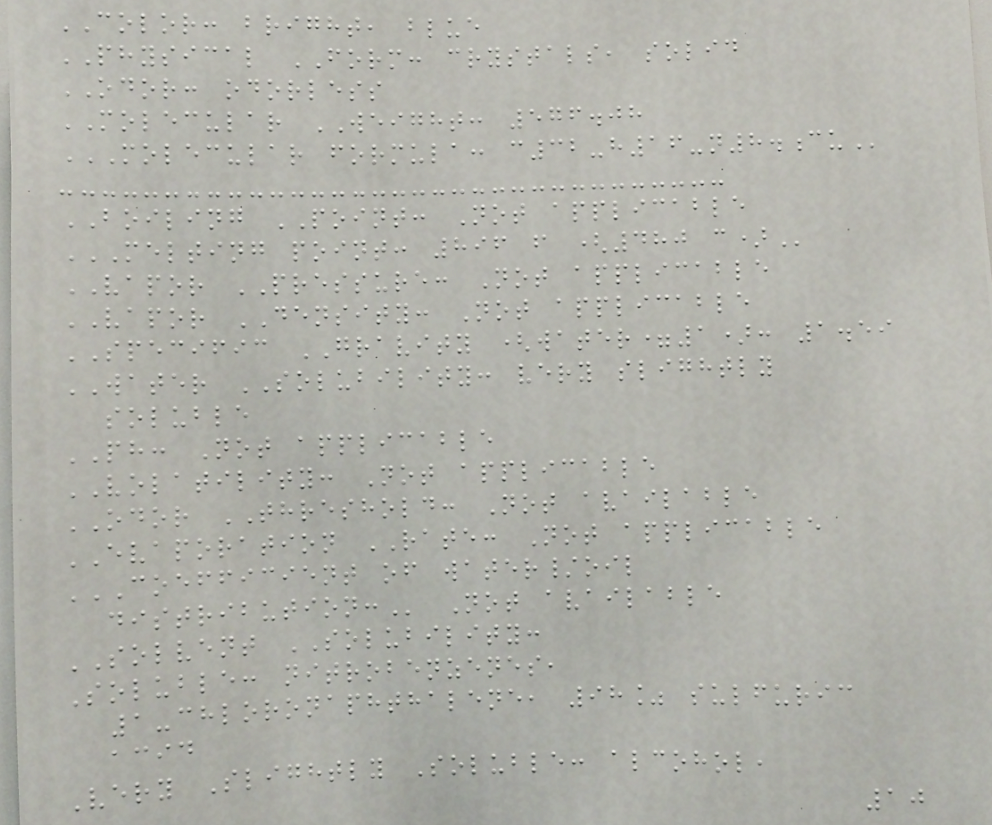COLOR: bright, blue
PHYSICAL FORM: crystals, solid
ODOR: odorless
MOLECULAR WEIGHT: 576.08
MOLECULAR FORMULA: C32-H16-N8.CU
BOILING POINT: Not applicable
MELTING POINT: 896 F (480 C)
VAPOR PRESSURE: Not applicable
VAPOR DENSITY: Not applicable
SPECIFIC GRAVITY (water=1): 1.59
WATER SOLUBILITY: very slightly
soluble
PH: Not applicable
VOLATILITY: Not applicable
ODOR THRESHOLD: Not available
EVAPORATION RATE: Not applicable
COEFFICIENT OF WATER/OIL
DISTRIBUTION: Not available
SOLVENT SOLUBILITY:
Soluble: nitrobenzenes,
1-chloronaphthalene, 98% sulfuric
acid
Very Slightly Soluble: alcohol,
10
